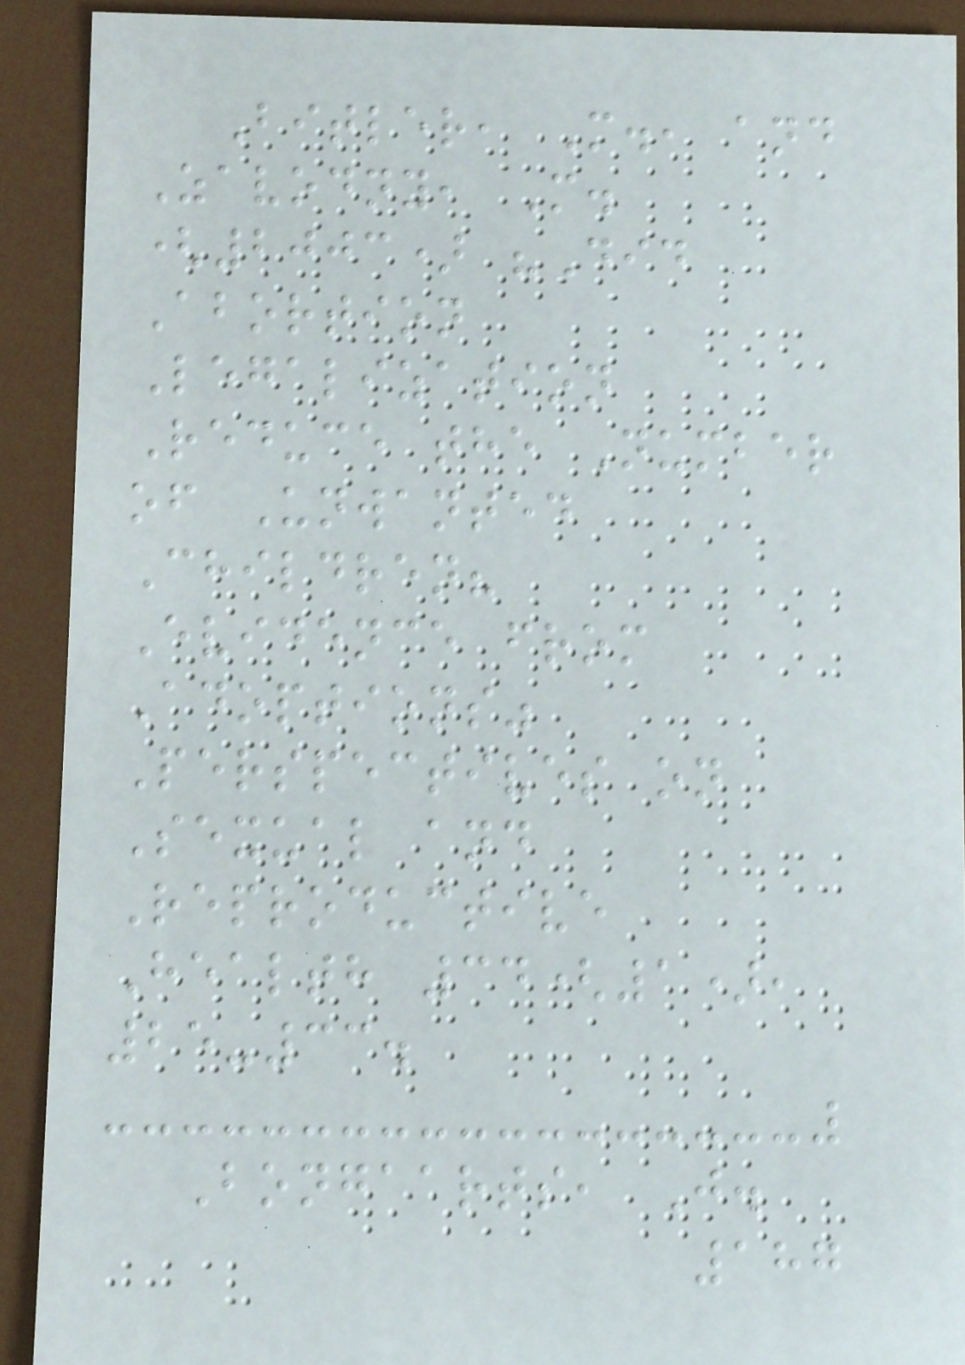Bitler, M., and
Zavodny, M.
(2003) "Did
Abortion
Legalization
Reduce the Number
of Unwanted
Children?
Evidence from
Adoptions"
Perspectives on
Sexual and
Reproductive
Health 34(1),
25-33.
Bongaarts, J.
187
